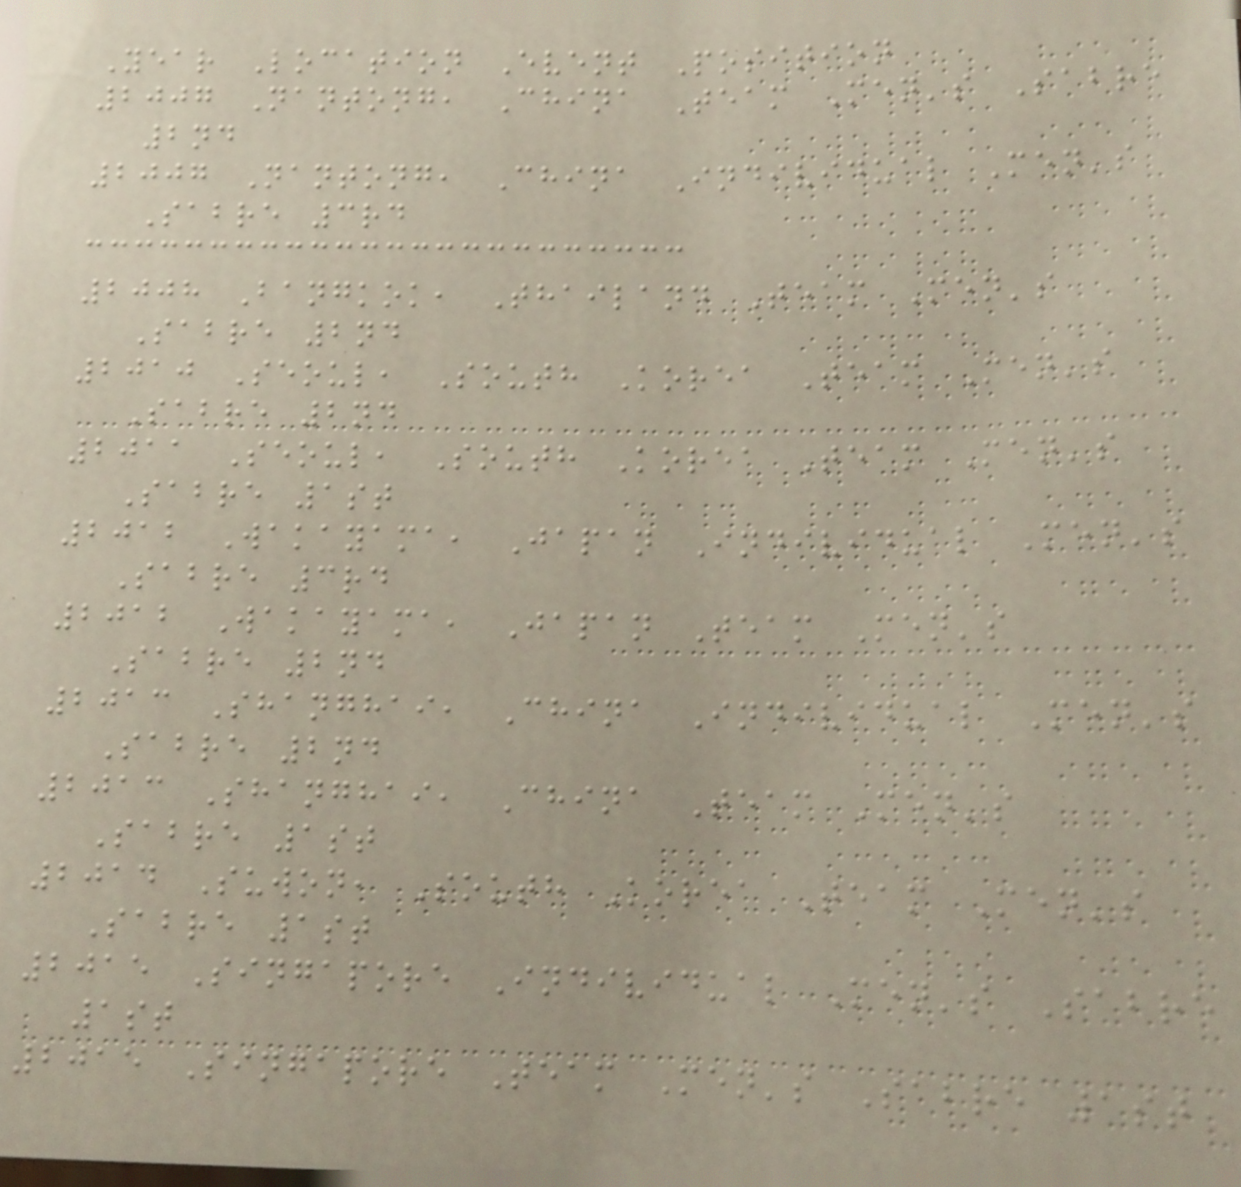Year Location Event Position
2007 Nantong, China Team Men's Sabre
2nd
2007 Nantong, China Individual Men's
Sabre 3rd
2008 Bangkok, Thailand Team Men's
Sabre 2nd
2010 Seoul, South Korea Team Men's
Sabre 2nd
2011 Seoul, South Korea Team Men's
Sabre 1st
2012 Wakayama, Japan Individual Men's
Sabre 3rd
2012 Wakayama, Japan Team Men's
Sabre 2nd
2013 Shanghai, China Individual Men's
Sabre 2nd
2013 Shanghai, China Team Men's
Sabre 1st
2014 Suwon, South Korea Team Men's
Sabre 1st
2015 Singapore Individual Men's Sabre
1st
2015 Singapore Team Men's Sabre 1st
